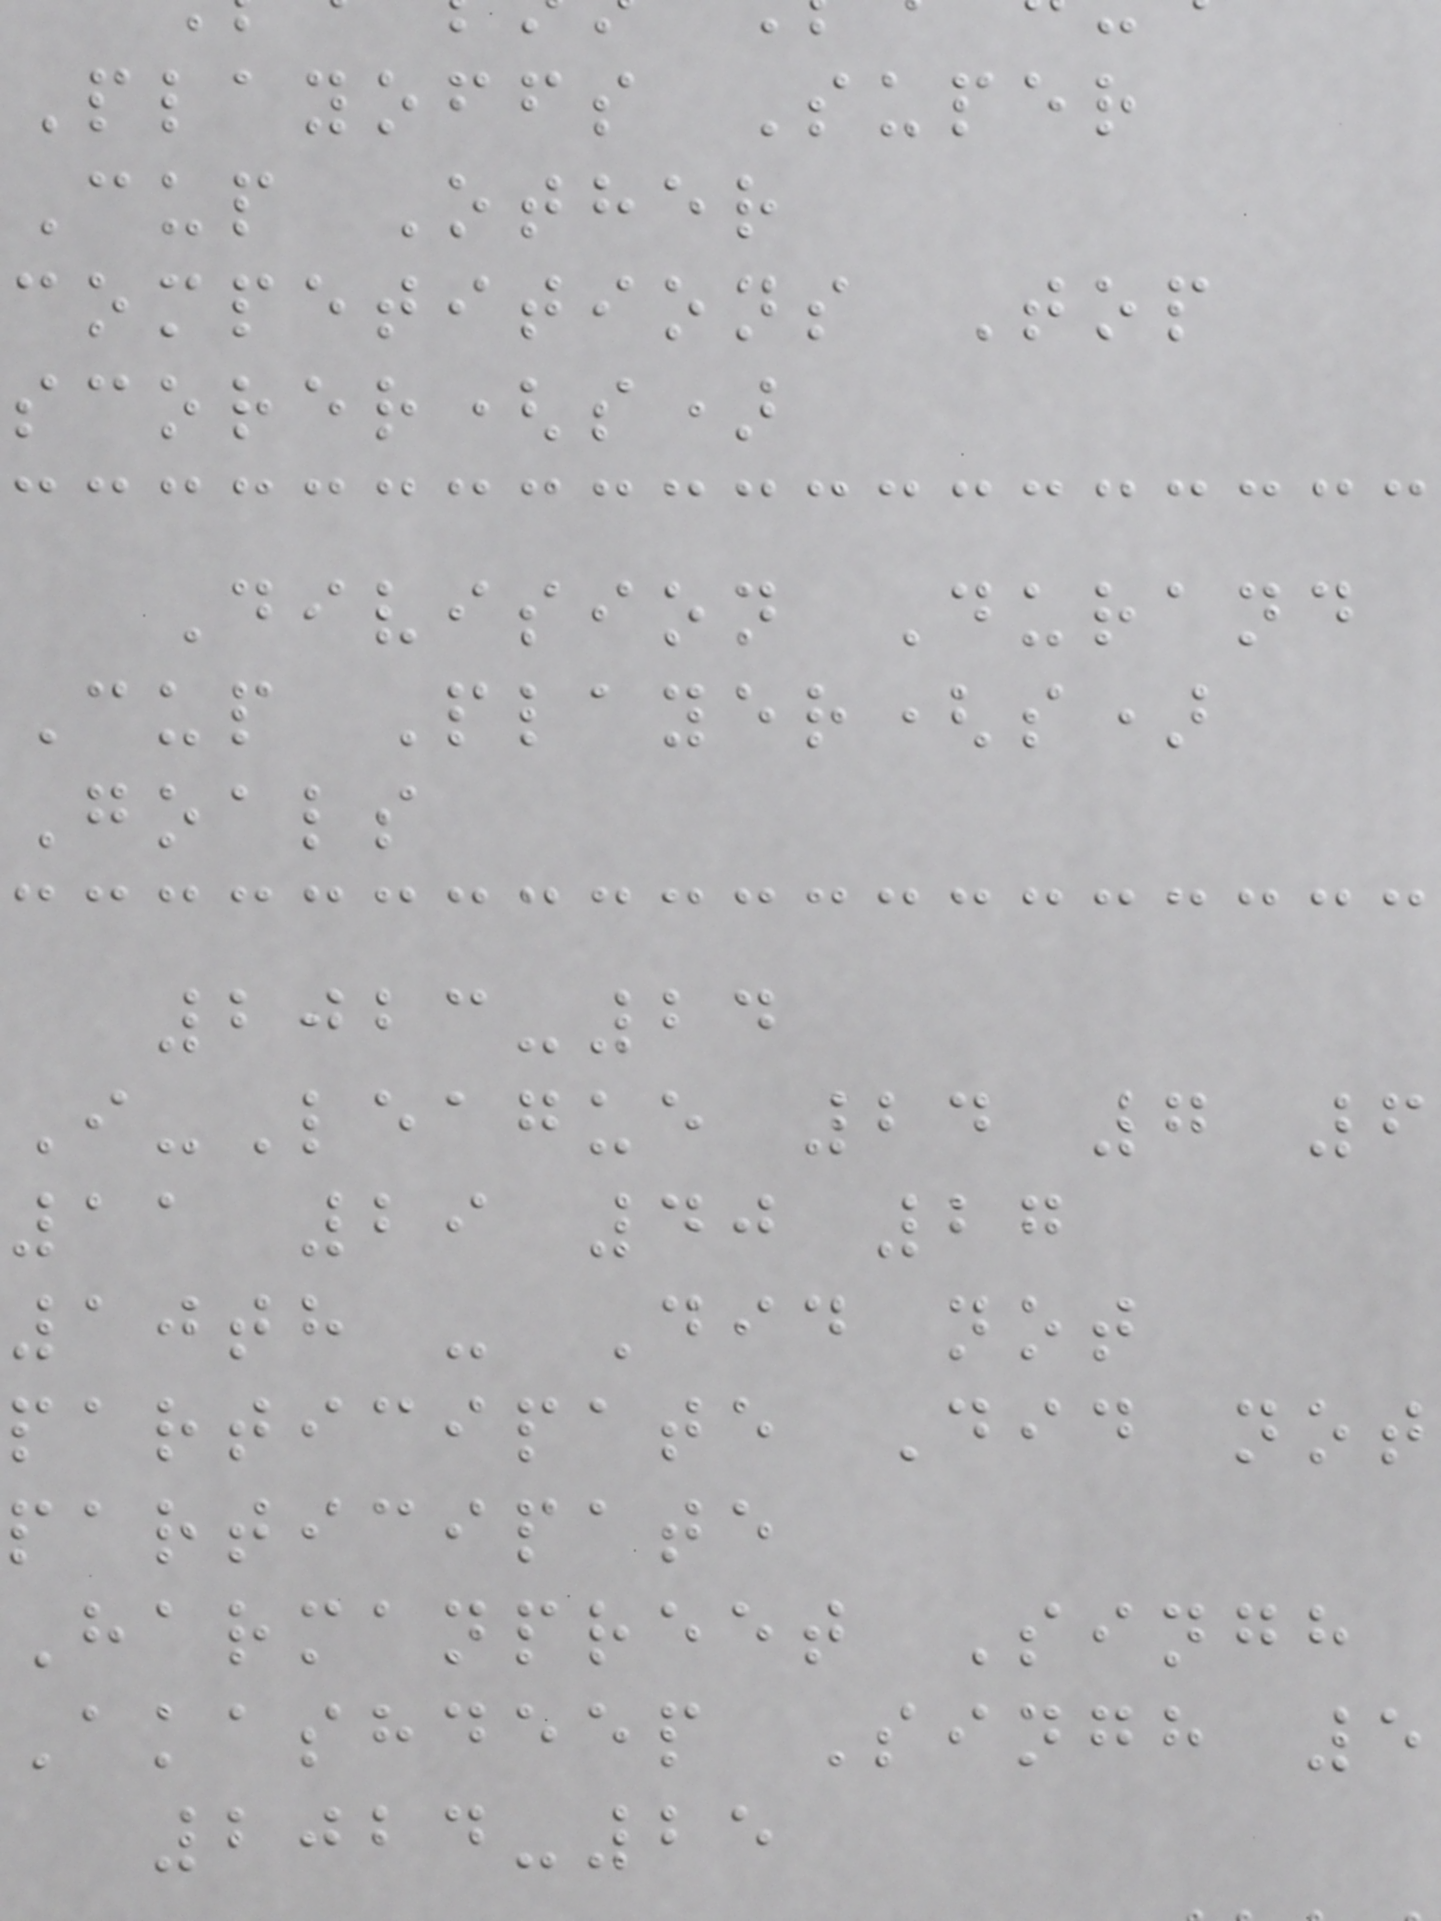Playoffs Super
Cup Other
competitions Top
scorer(s)
Division Durand
Cup Player(s)
Goals
2023-24
I-League 24 7 6
11 29 40 27
10th - Did not
participate Did not
participate
Harmanpreet Singh
Akashdeep Singh 5
2024-25
